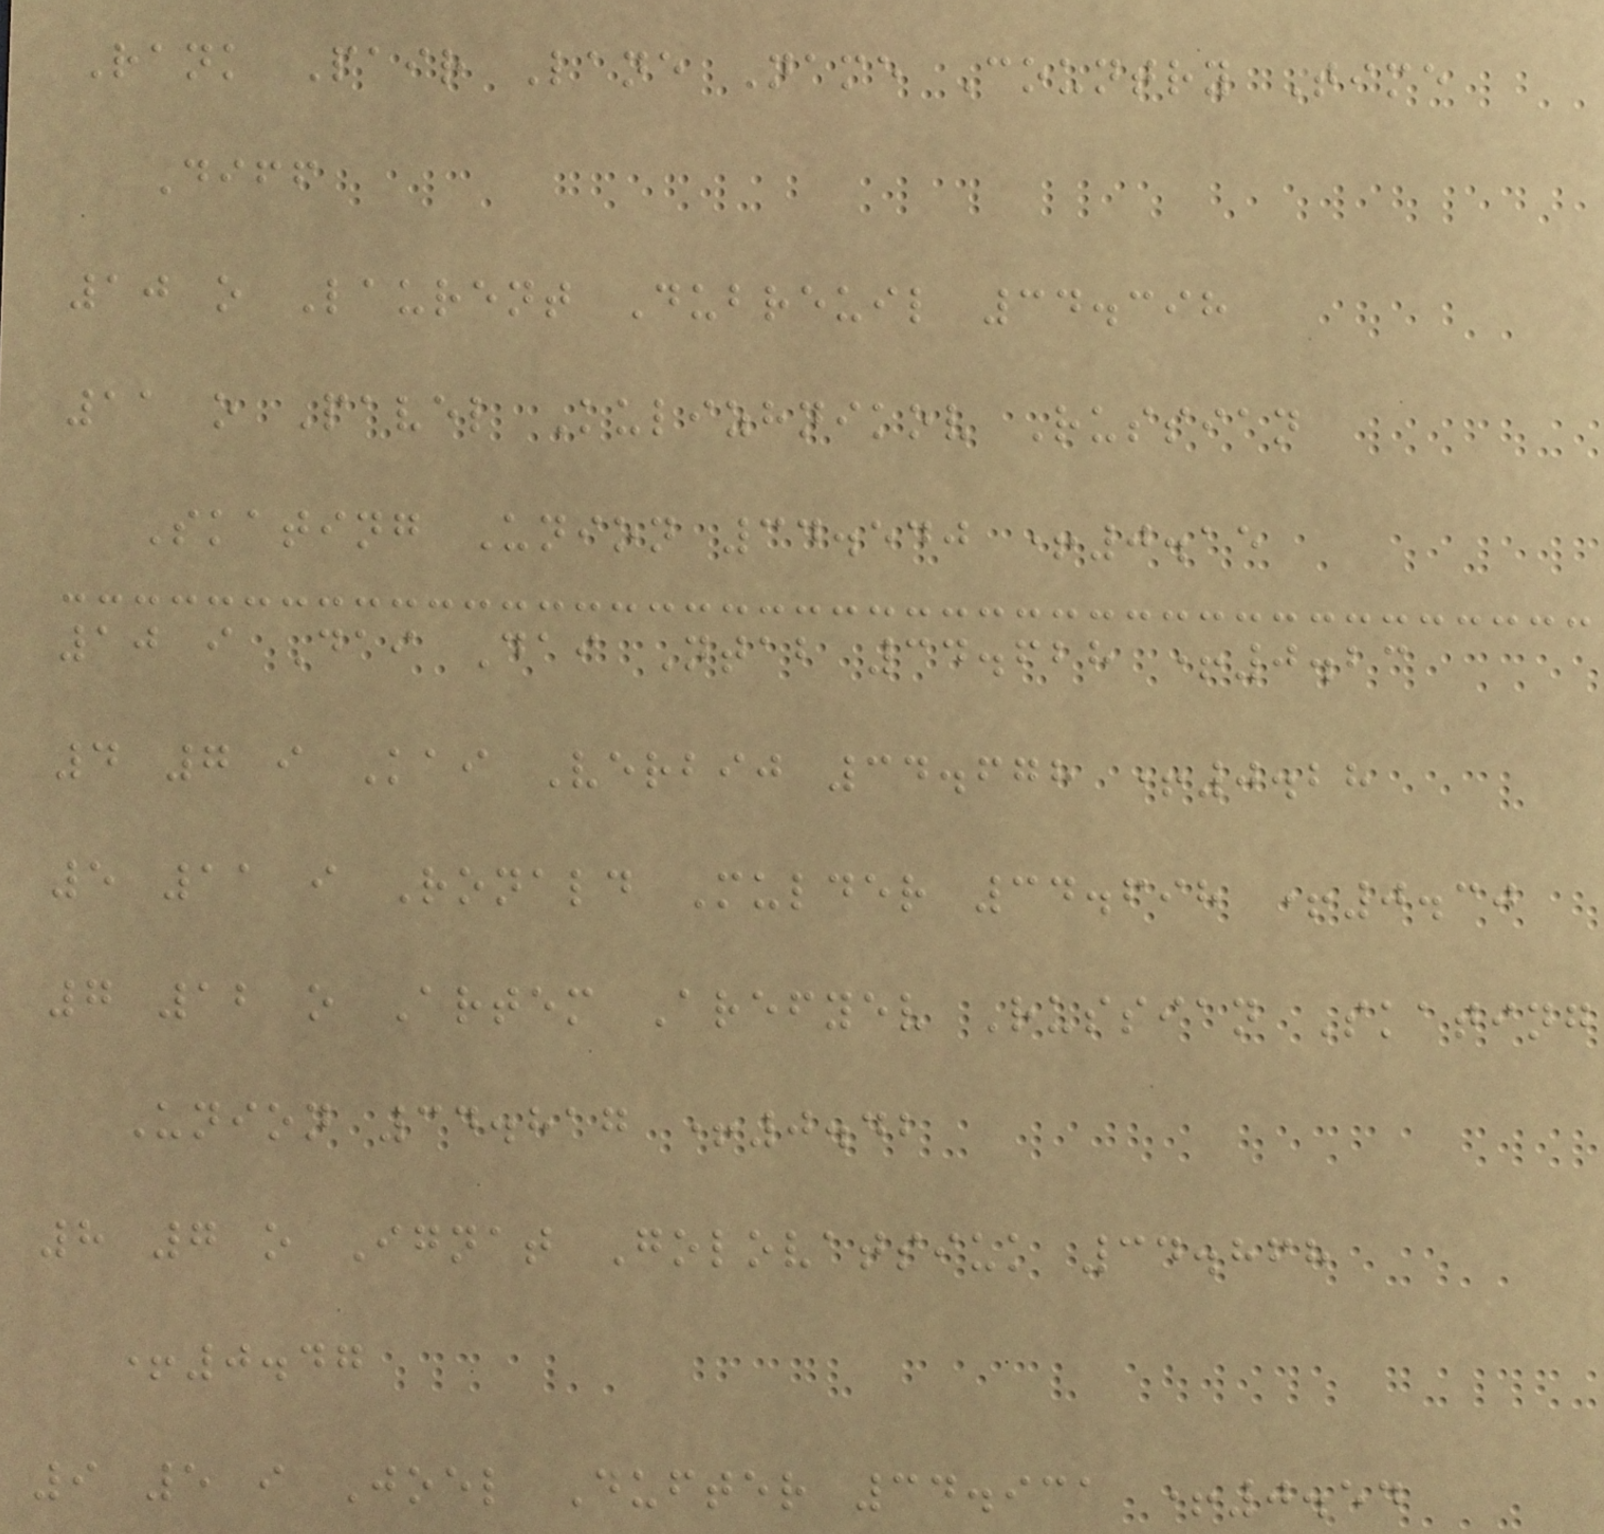Rank Pair Lane Name Country Time
Diff
10 o Laurent Dubreuil 34.398
11 o Pavel Kulizhnikov Russian
Skating Union 34.540 +0.15
10 i Dai Dai Ntab 34.628 +0.23
4 7 i Kai Verbij 34.678 +0.28
5 11 i Ronald Mulder 34.698 +0.30
7 12 o Artem Arefyev Russian Skating
Union 34.817 +0.42
8 7 o Ignat Golovatsiuk 34.868
+0.47
9 5 i Joel Dufter 34.931 +0.54
